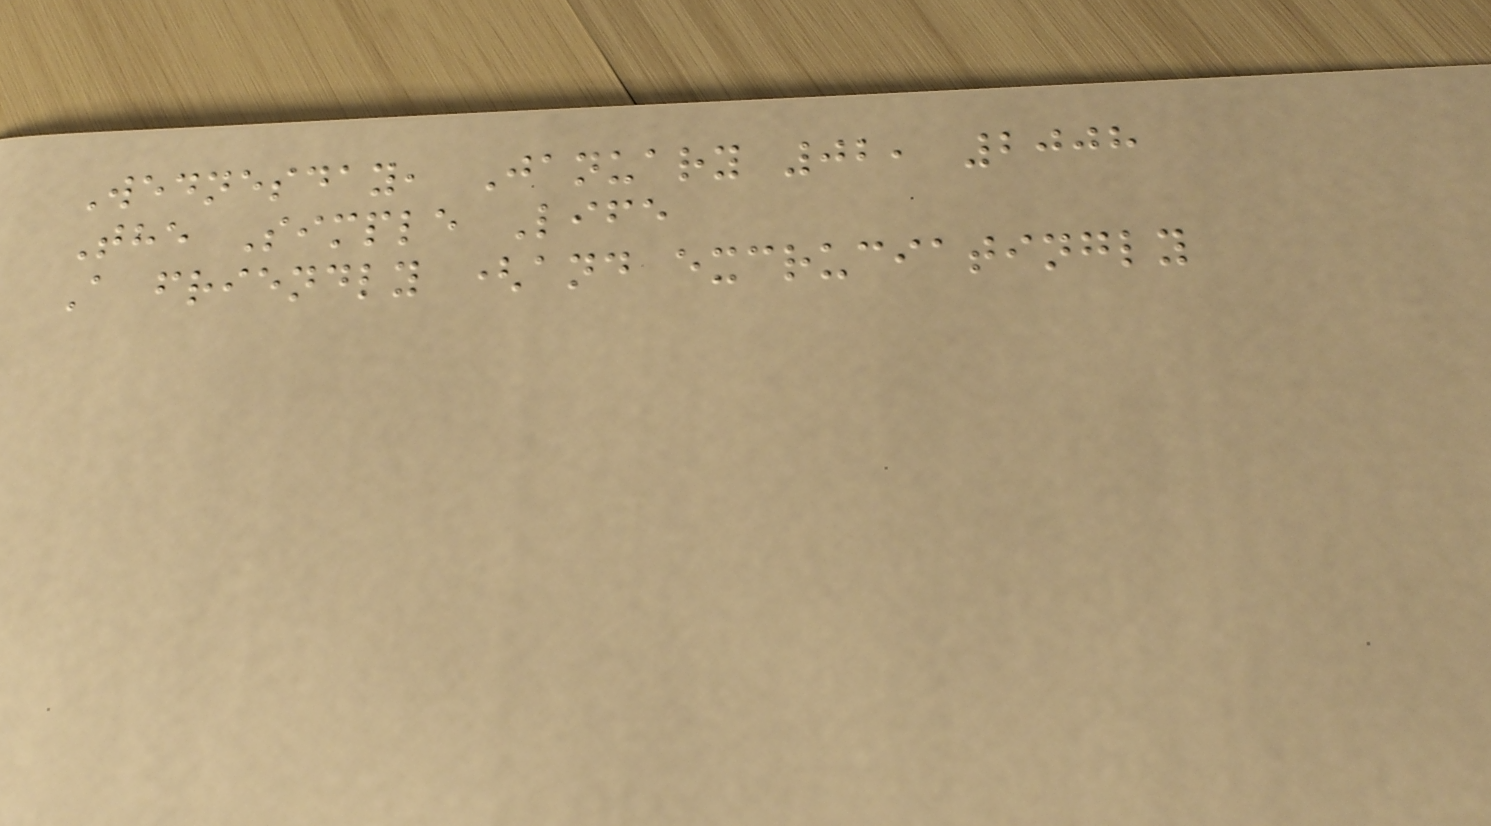Wednesday, January 02, 2008
The Simple Life
A friendly (and excruciatingly
